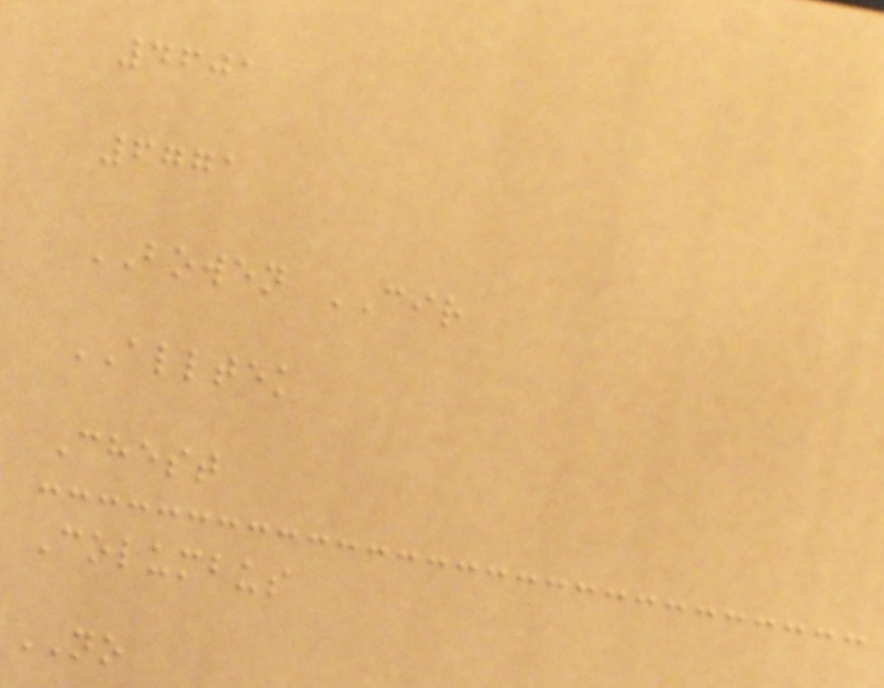4601
6771
BOWEN CIR
ALLTEK
Chest
Columbus
NO
